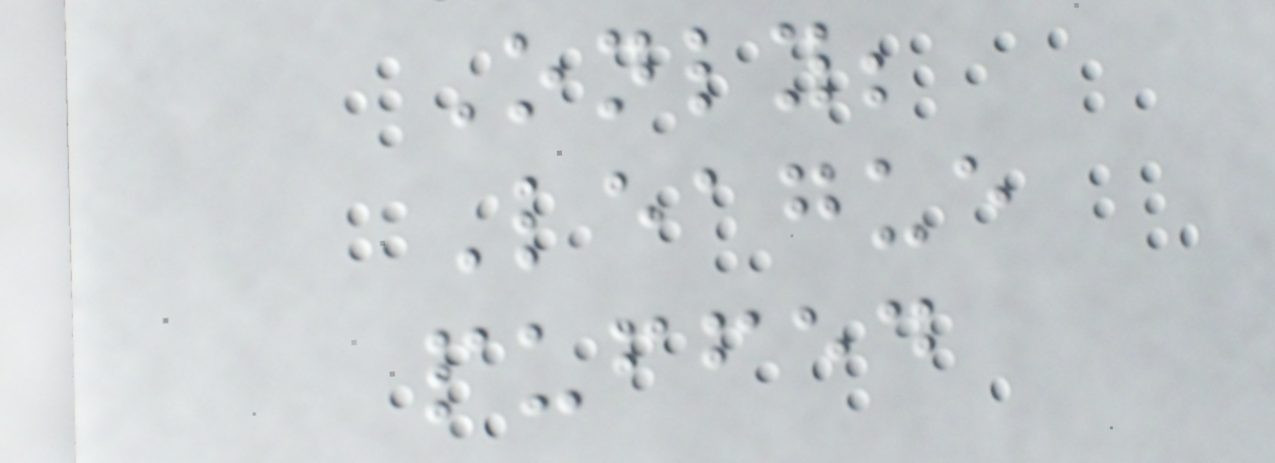Only;
League
puffed
